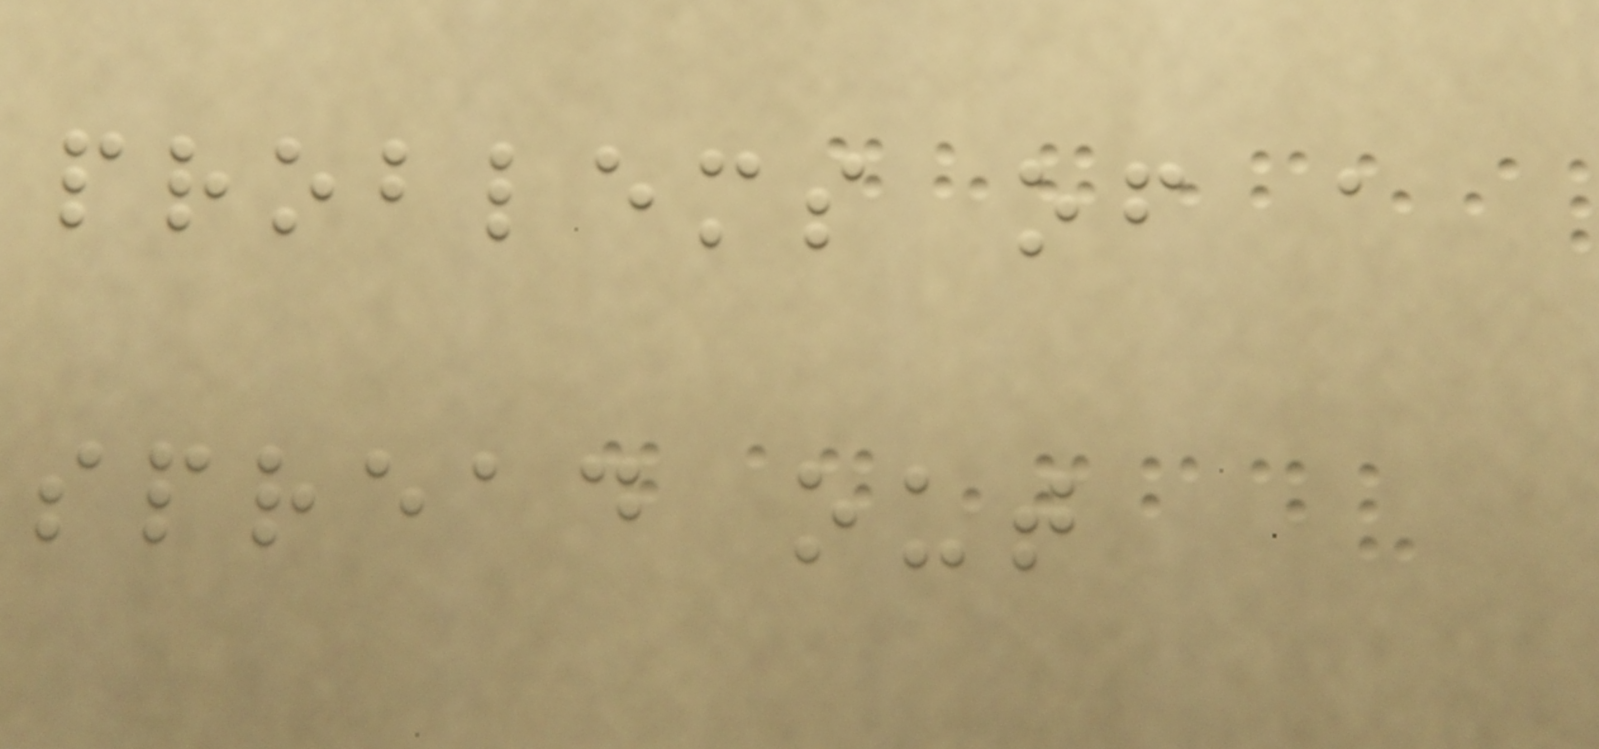problems of a
spread out
